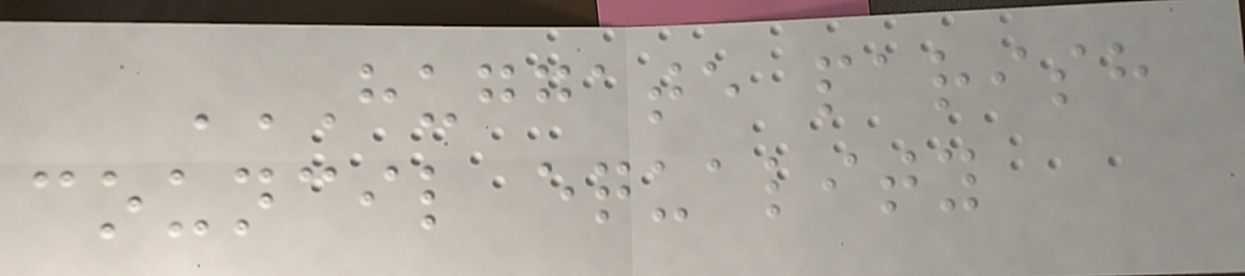HUGGATE PARISH
COUNCIL EQUALITY
